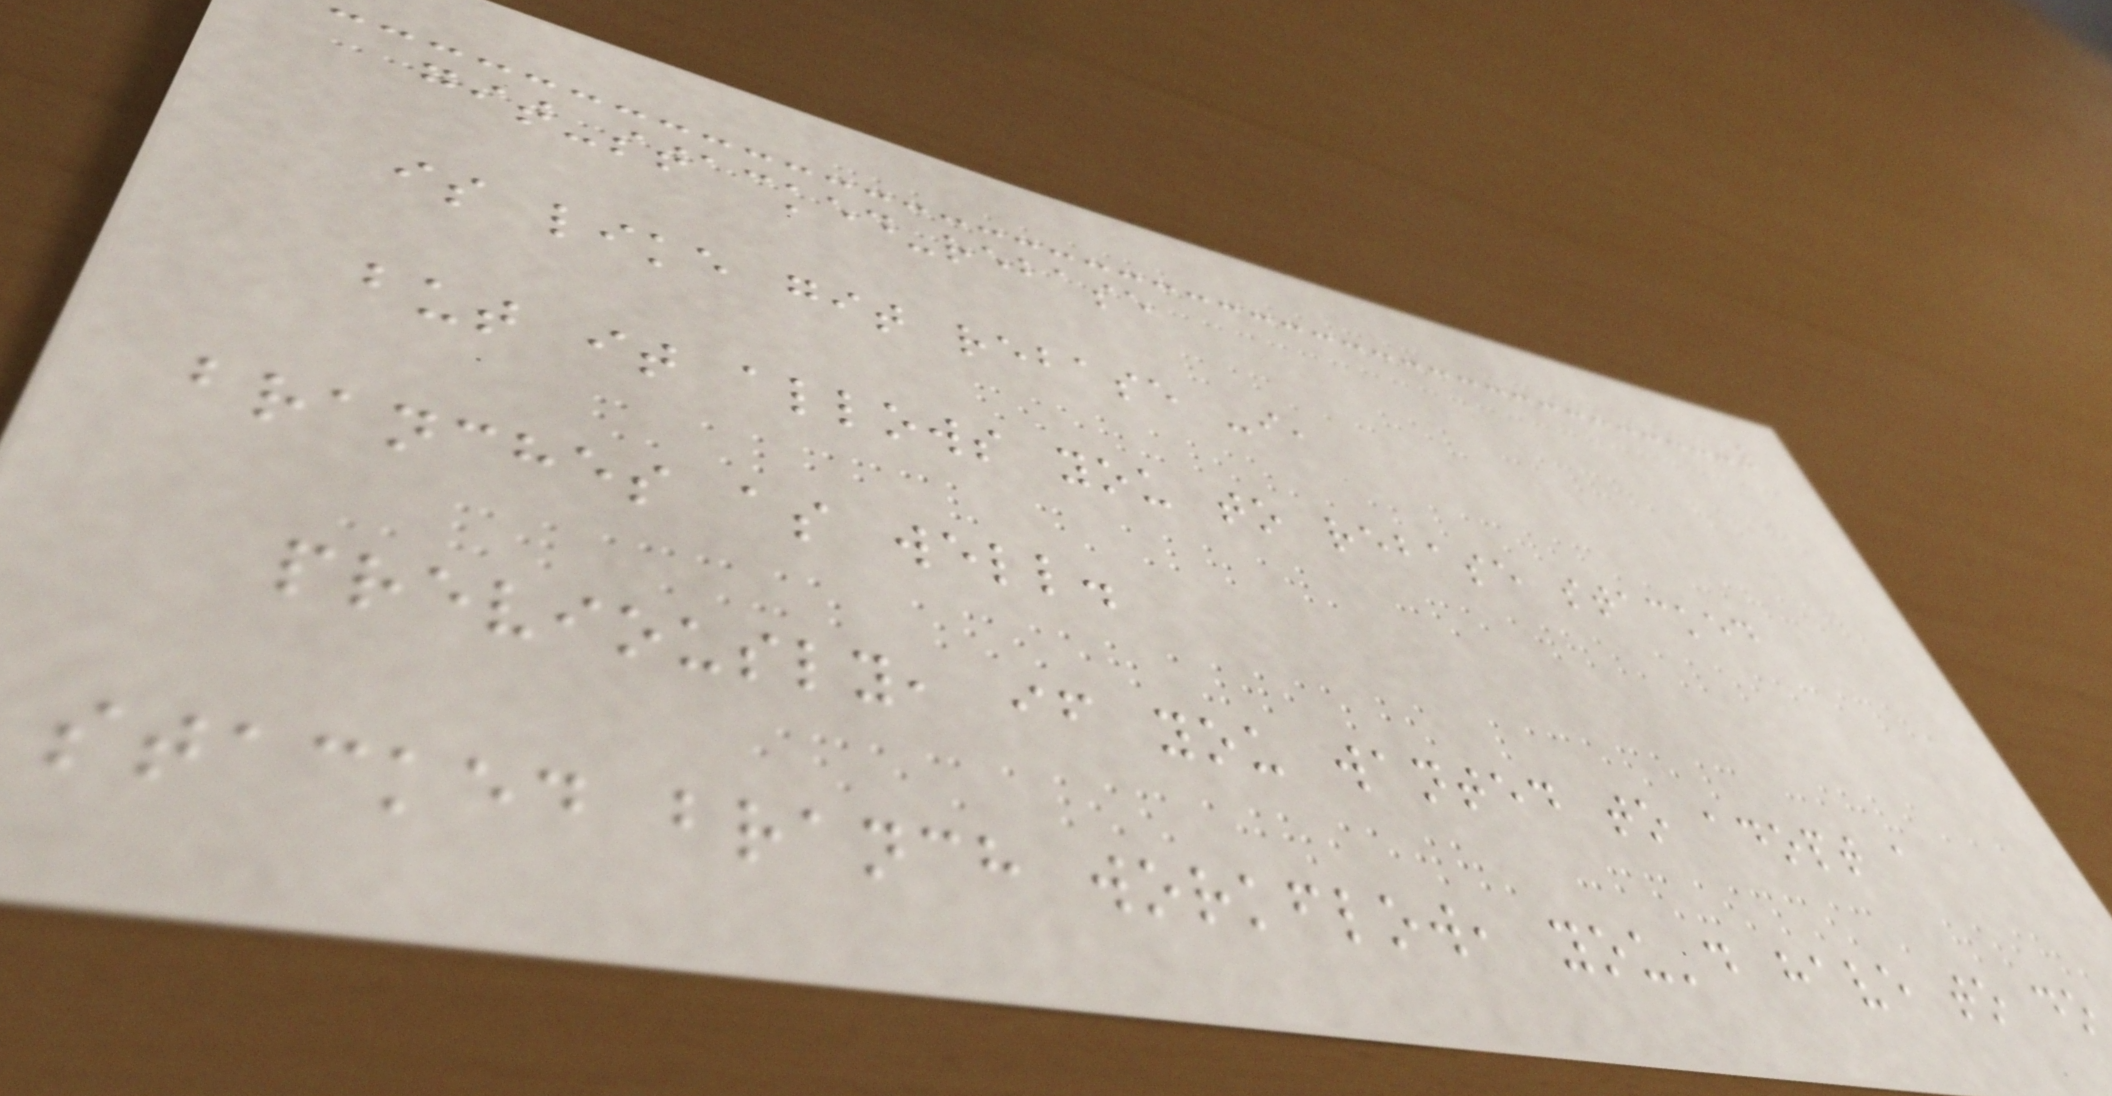git-stacked-rebase
is like git rebase -i,
but it allows you to rebase stacked
branches as well.
previously, if you wanted to adopt a
stacked branch workflow, you'd have to do
